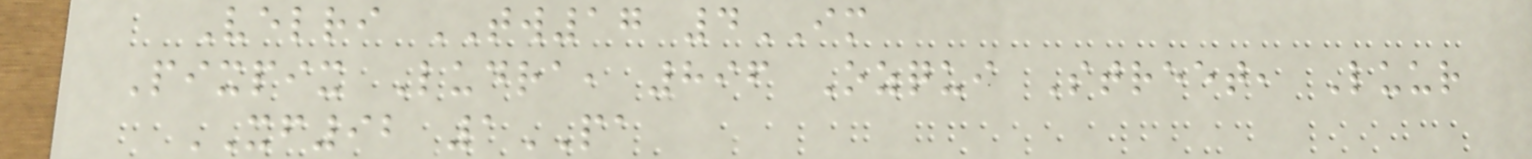Velri TW17 4IM
Pixpix Ludra, 896 Ozqui Street, Luur
XF92 1PA
